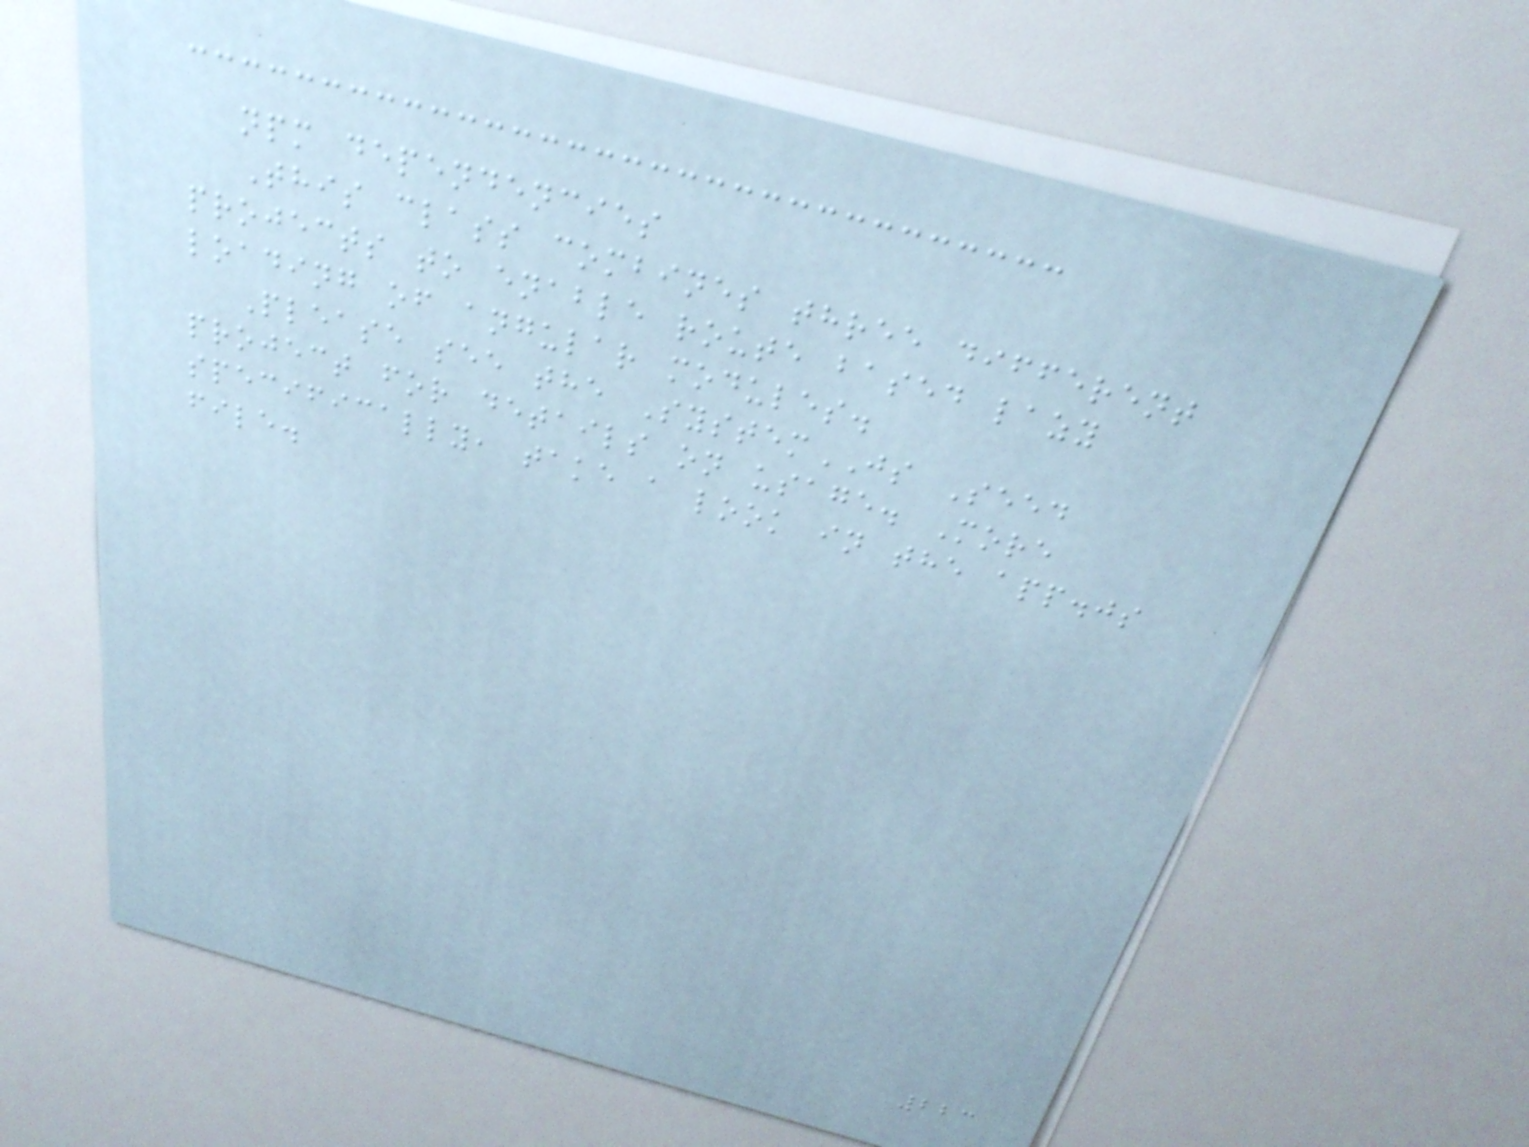npm dependencies
This class combines three different
projects to enable route based lazy
loading of angular modules.
Please see the SystemJS Seed
project for details on usage. More
specifically, take a look in the app.js
file.
223
